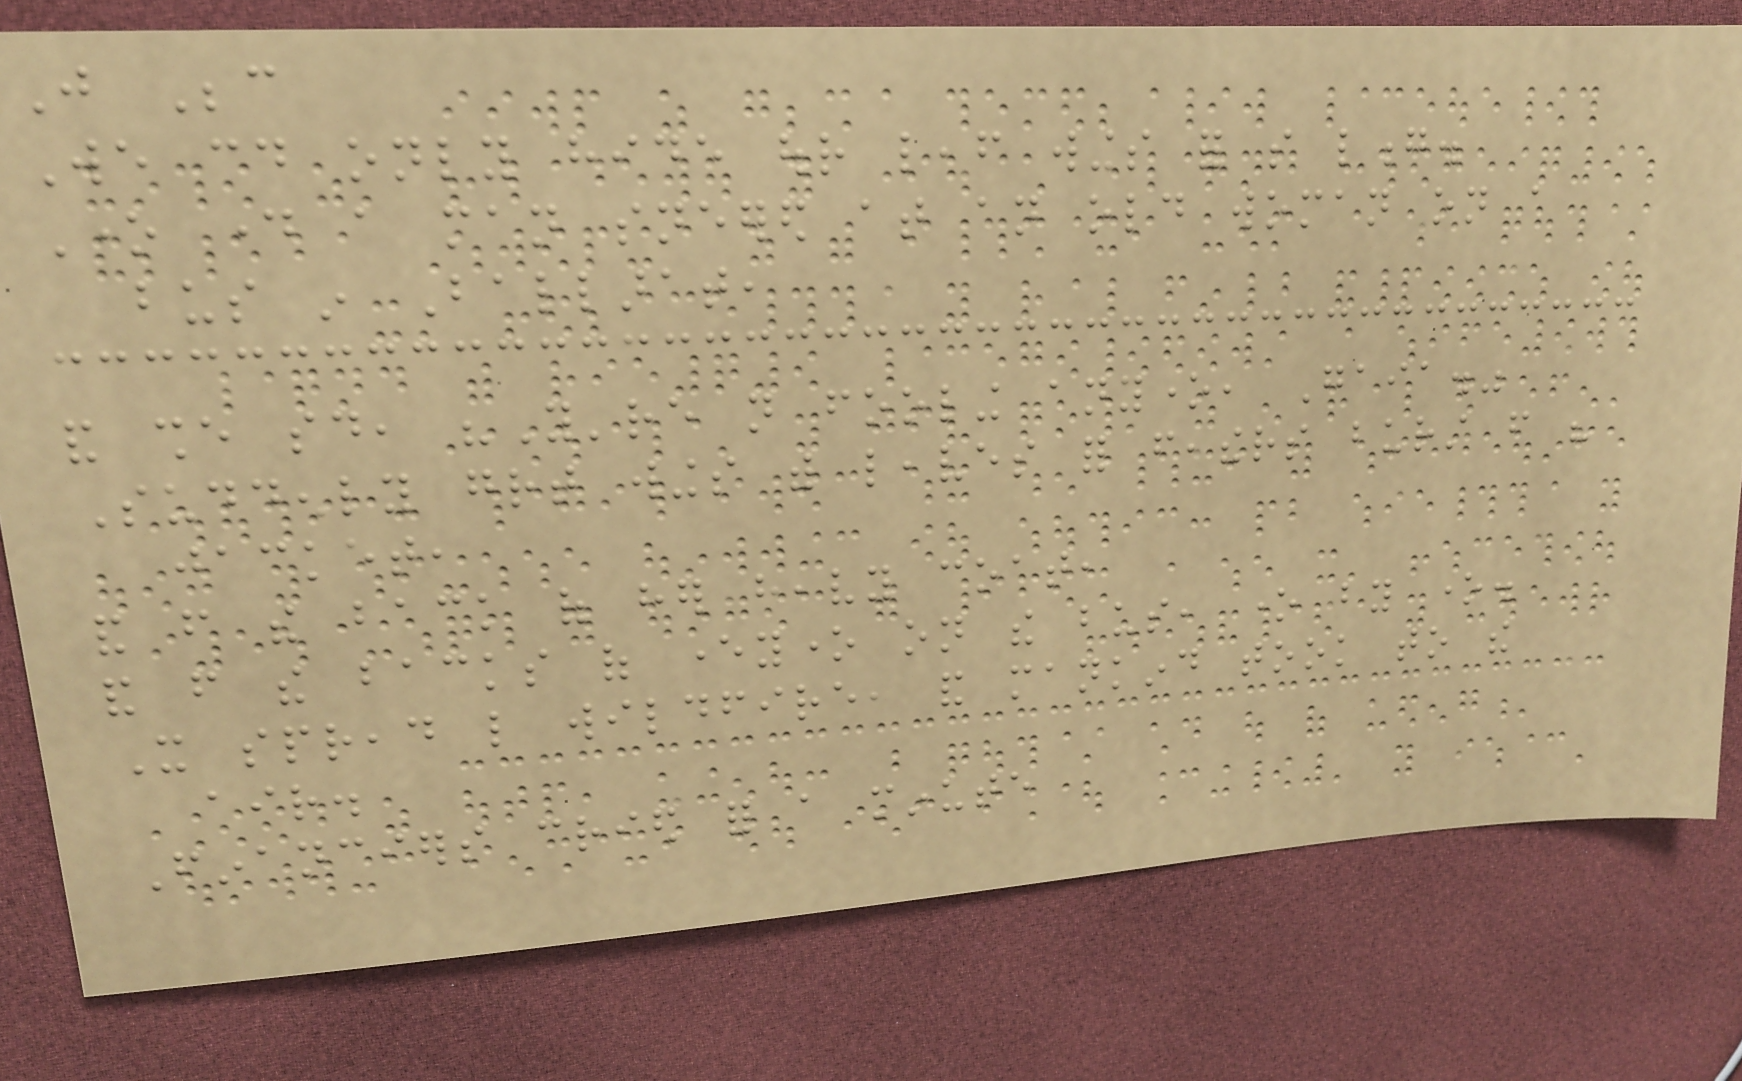Just Because
We could only hide our leaf wings for so long.
One day a man sneered at an old woman on a
bus in Ballarat,
and she said, "You're not fooling anyone, Gaia."
Suddenly great wings with leaves for feathers burst from his
jacket,
and from the back of her heavy coat,
and from the backs of everyone on the bus, one by one.
It spread like wildfire, and mankind took to the
air.
Financiers cried for a minute
